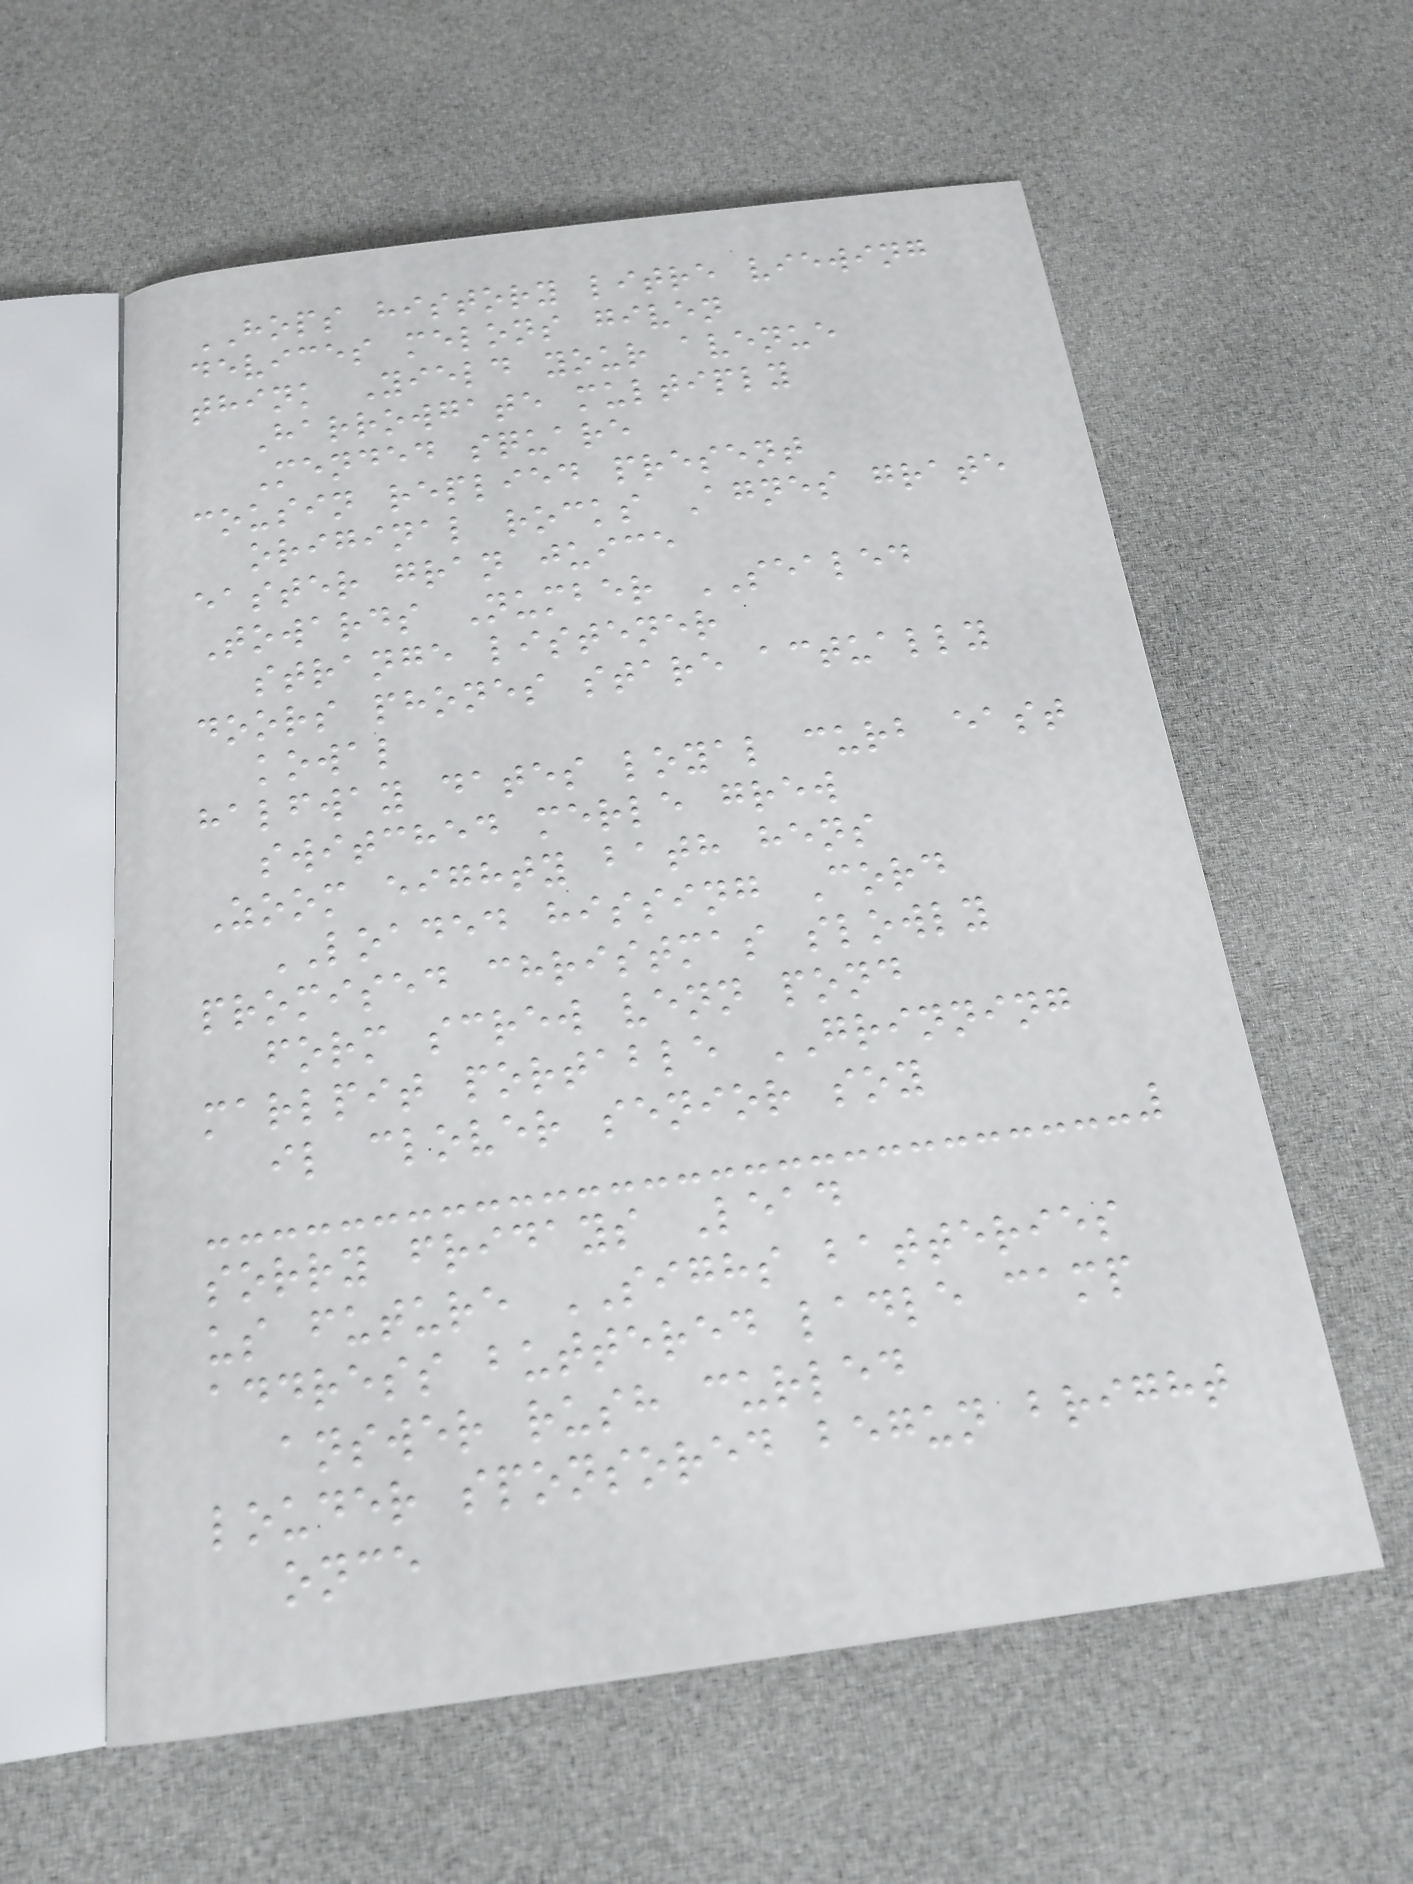HOPS history litre viewing
devices melons given
think Yield your avenue
Harrowgate multiply
Mended square
cousin replied present
original rocks Agnes grate
easter gran juice
Towards Number SEALED
strange listener
doors phones stare actually
kowal
halfway dates loyal curb east
switched merle grew
Zoom eighty bath hens
LOADED hissing Cord
promised christmas slowly
form screw venn pond
marlpit portable GRINNING
il clover senior soy
sorry fridays Lead
us future SIGHS batteries
address buttered ladle camp
answer rush curled
louder sponsored begun bright
once
